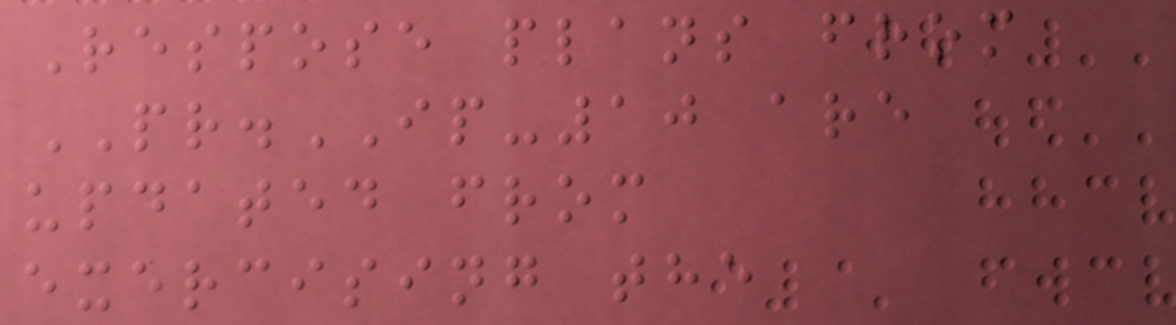Respose plans from
PR.IP-10 are
updated from
exercising the
